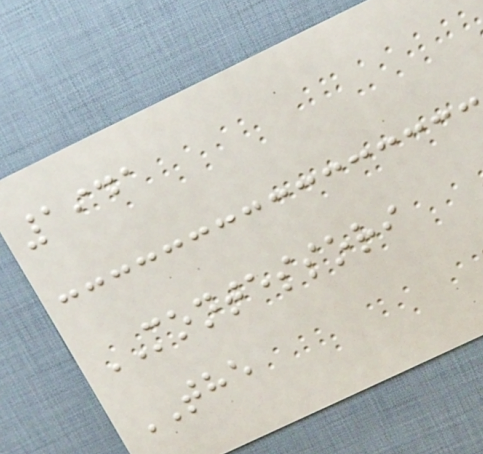1941
MONTESSORI
THE
